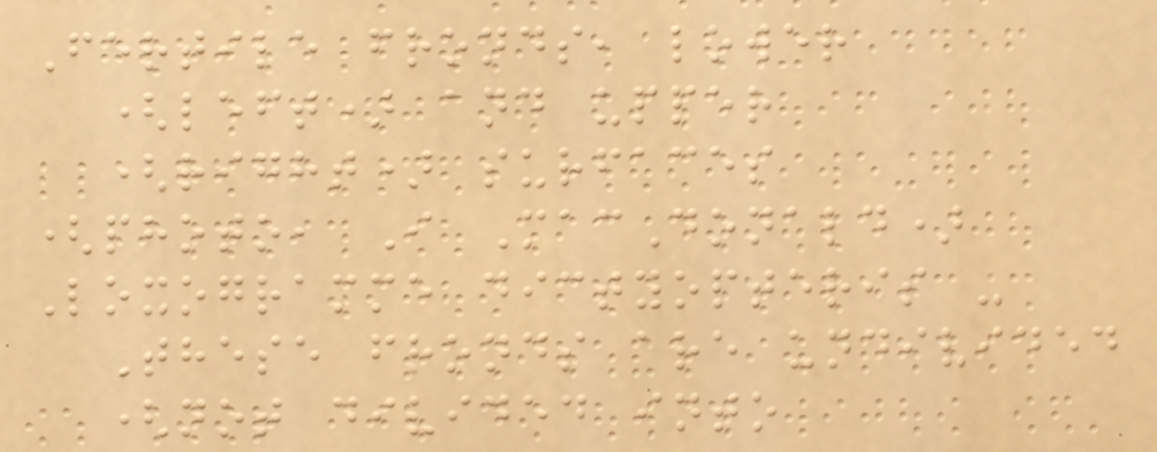Fertile fronds, lower
(left) and upper
(right) surfaces
(photo, I MacDonald)
Loxogramme dictyopteris -
These fronds are undivided
(not divided into
